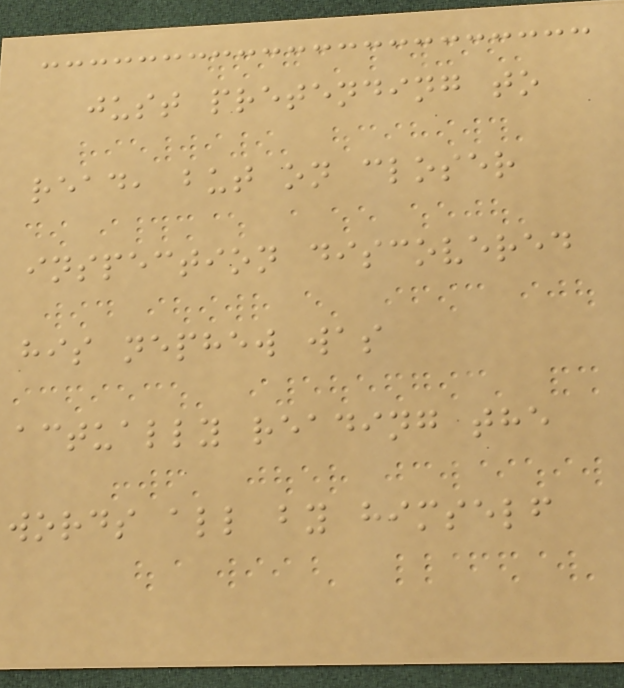just pretending to
read, but on closer
inspection discovered
his nephew was
actually reading the
words all by himself
